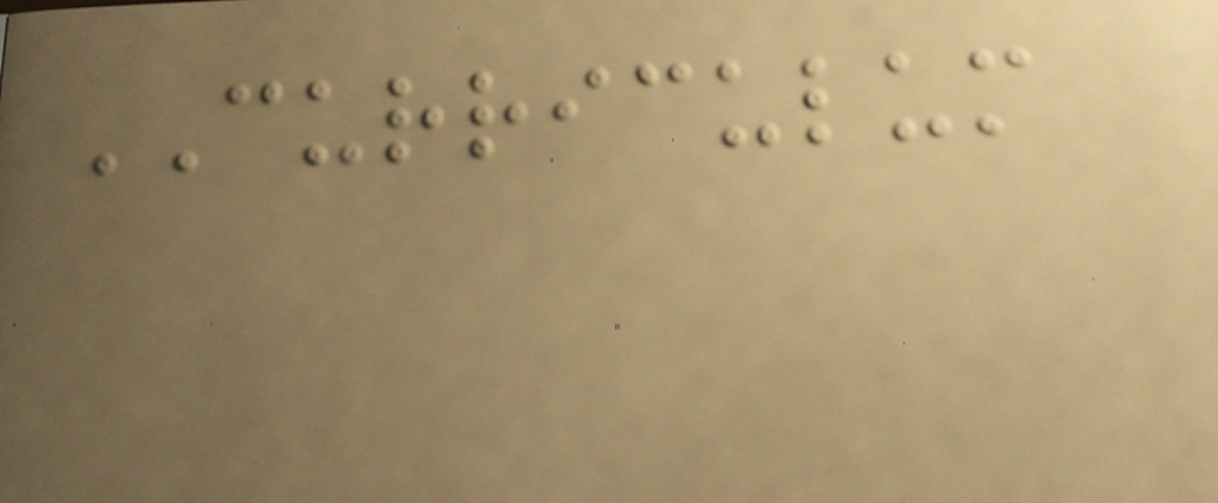CURRICULUM
